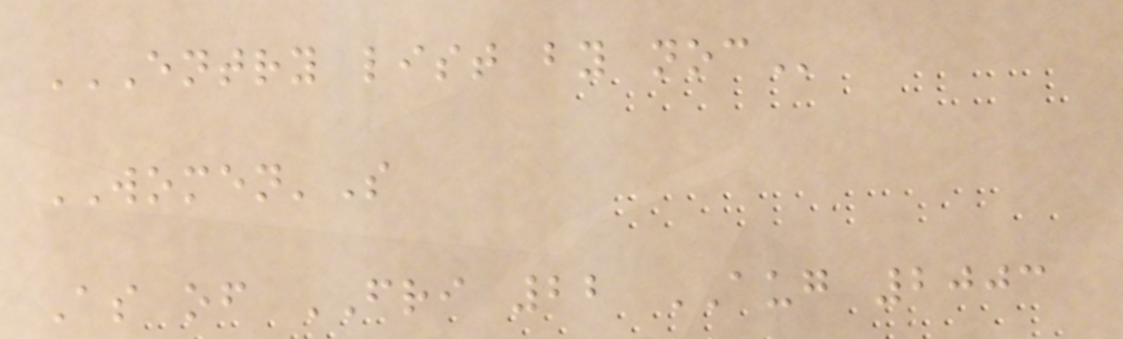ENTRY LIST BY NOC
WOMEN'S
As of FRI 22 AUG 2003
